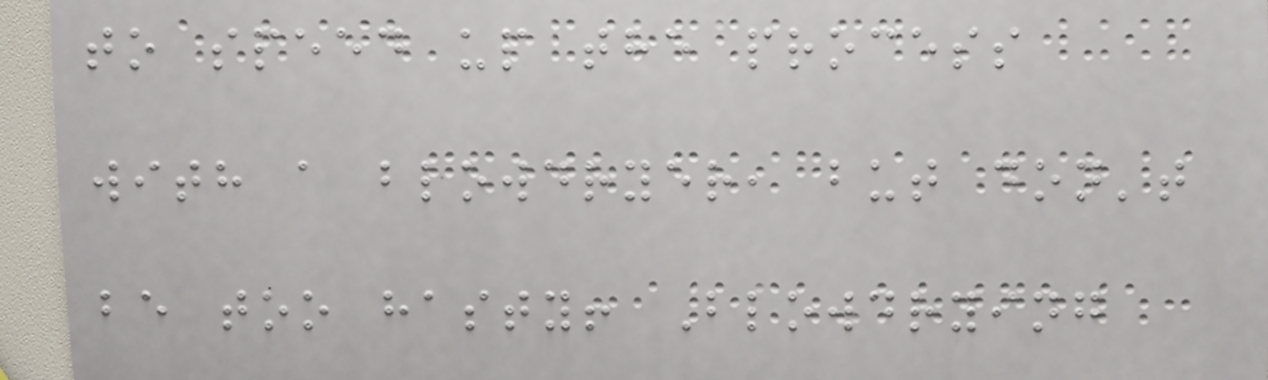to speed up the process
with a blowdryer, but don't
be too hasty! Blowdrying
